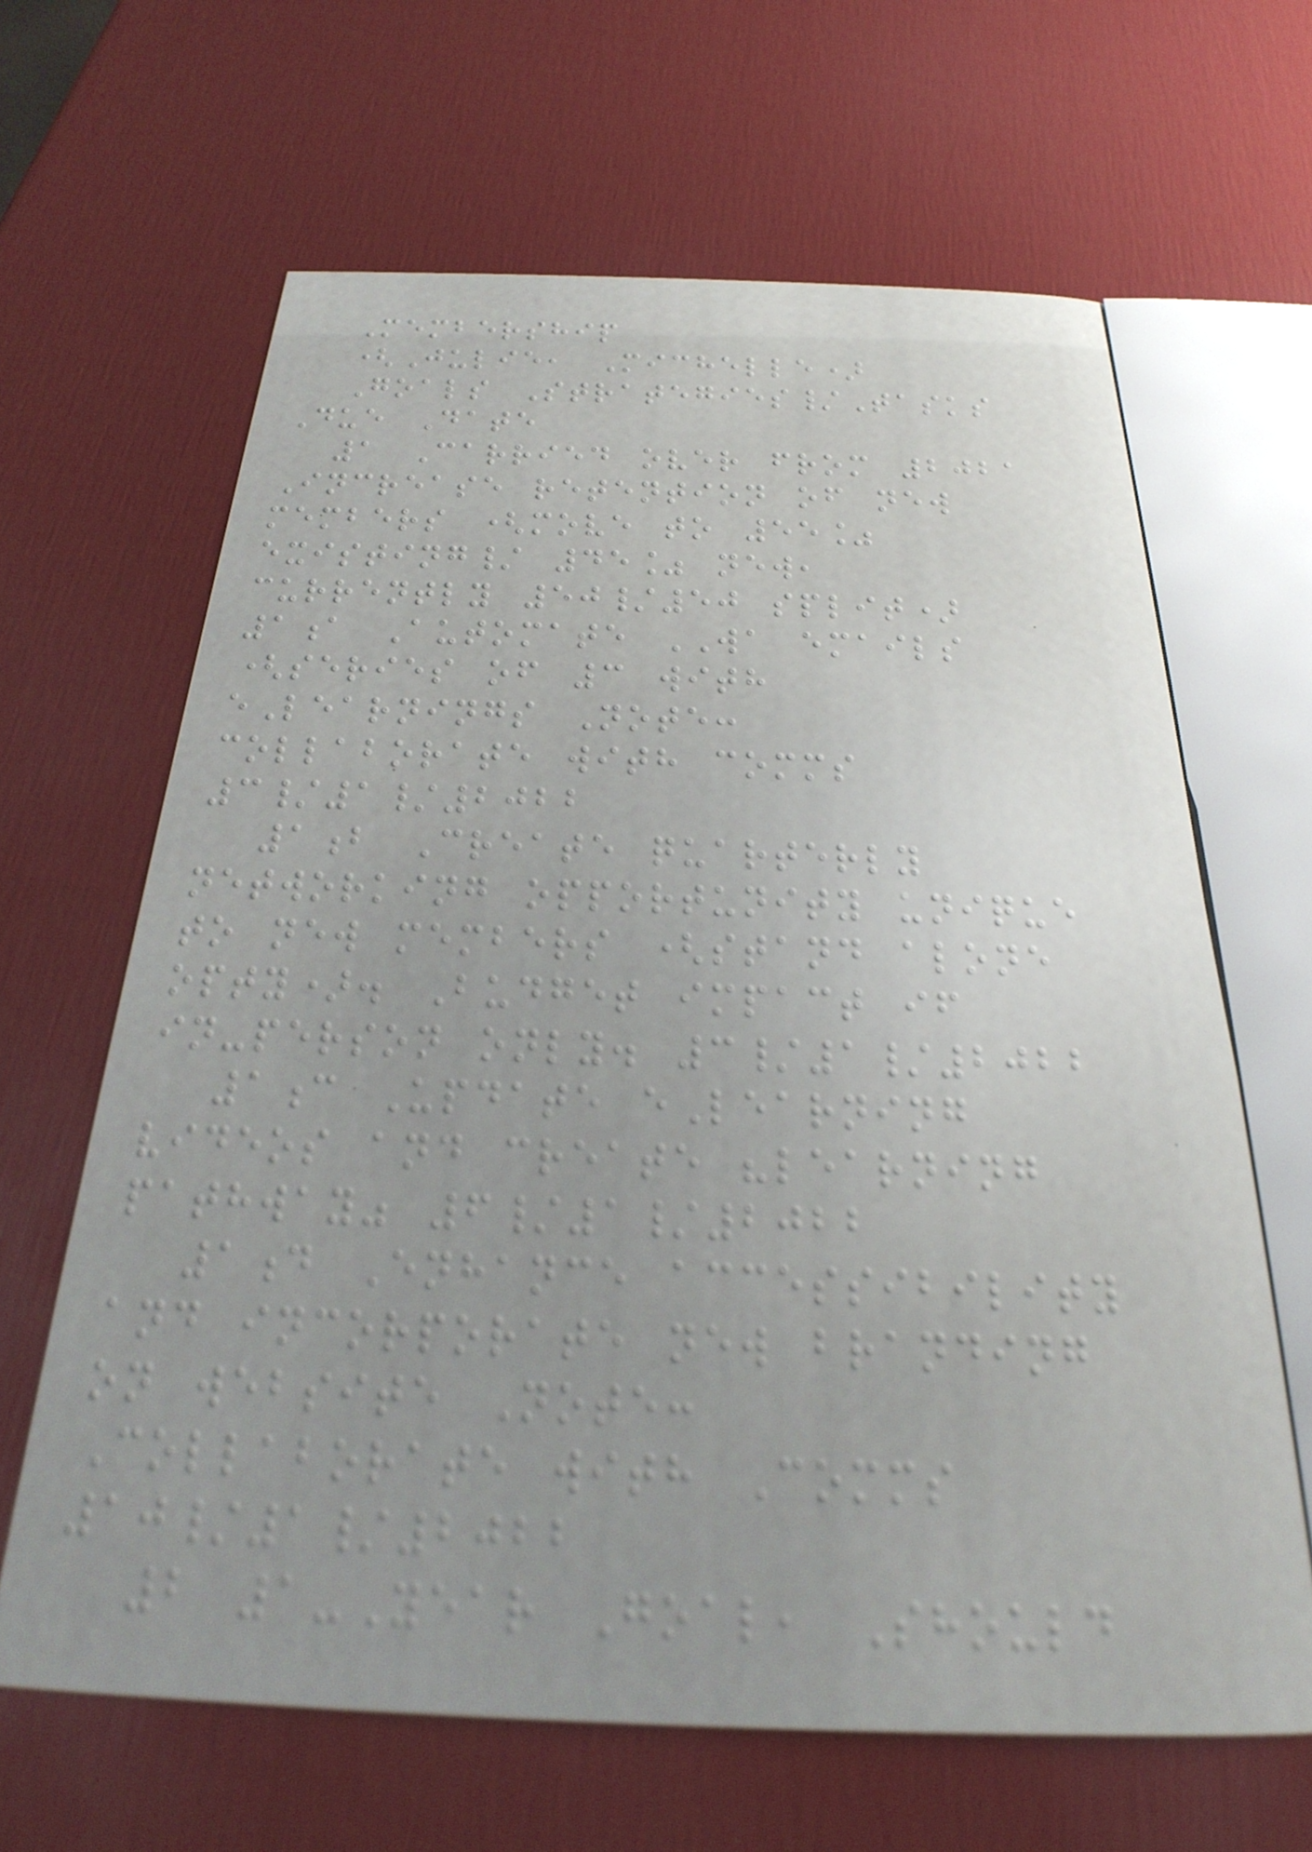Membership
(Julie, Michelle)
Goals Strategies/Tasks
Due Date
1 Carried over from 2021
Increase retention of new
members (move to 55%
existing/ 45% new,
currently 50/50 split)
1a Automate WA emails
(series of 3 with
eLearnings Note:
collaborate with comms
3/1/2022
1b Create quarterly
networking opportunity unique
to new members (stand alone
opty). Budget impact if
in-person only. 3/1/2022
1c Update eLearning
videos and create "learning
pathway" 6/1/2022
1d Enhance accessibility
and incorporate new branding
on website Note:
Collaborate with Comms
10/1/2022
2 1-Year Goal, Should
